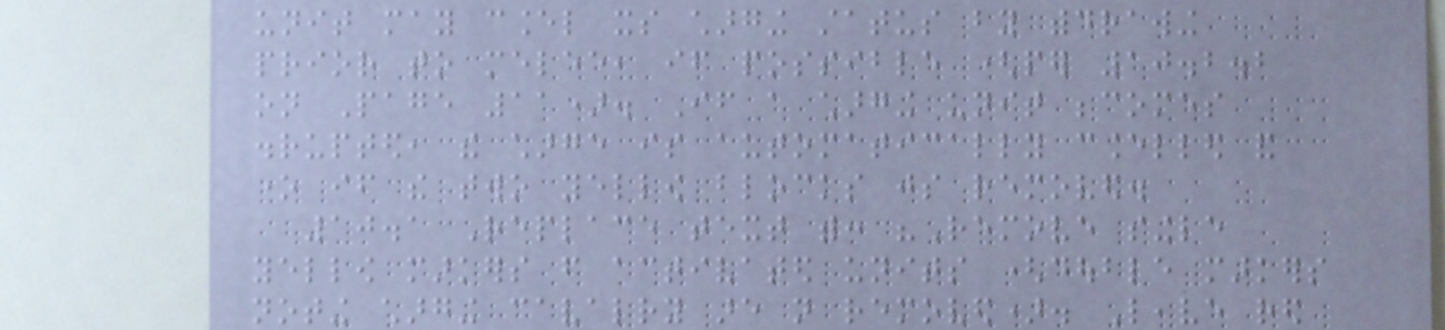unit may cancel its charging status by withdrawing
prior to melee, if possible (per 10.2.2
on Page 11). If a charging unit becomes
disrupted, the charge is automatically cancelled and
one if the two yellow blocks js removed.
10.1 Replace text with: "Remove single
yellow markers from activated units (double markers
noting charging cavalry are not removed). Leave red
